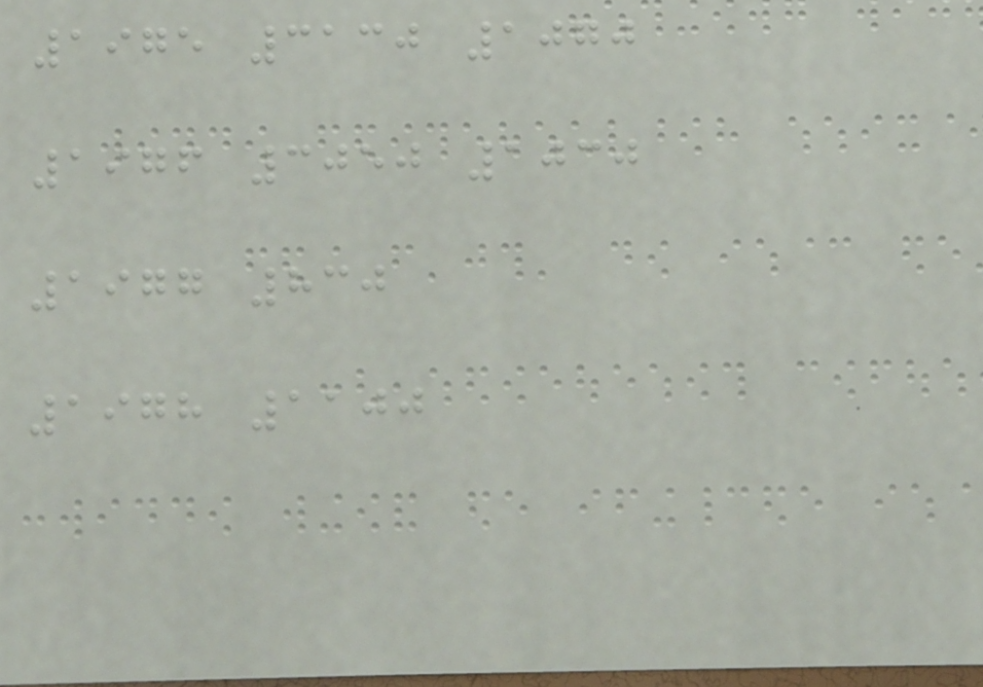1975 3130 1070
1976 3050 1030
1977 830
1978 1100
